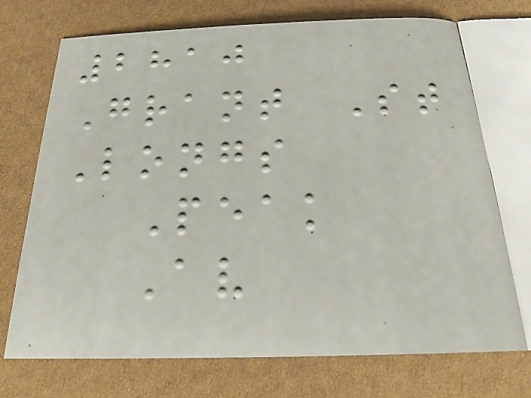2810
Grant St
Longs
Peak
Av
